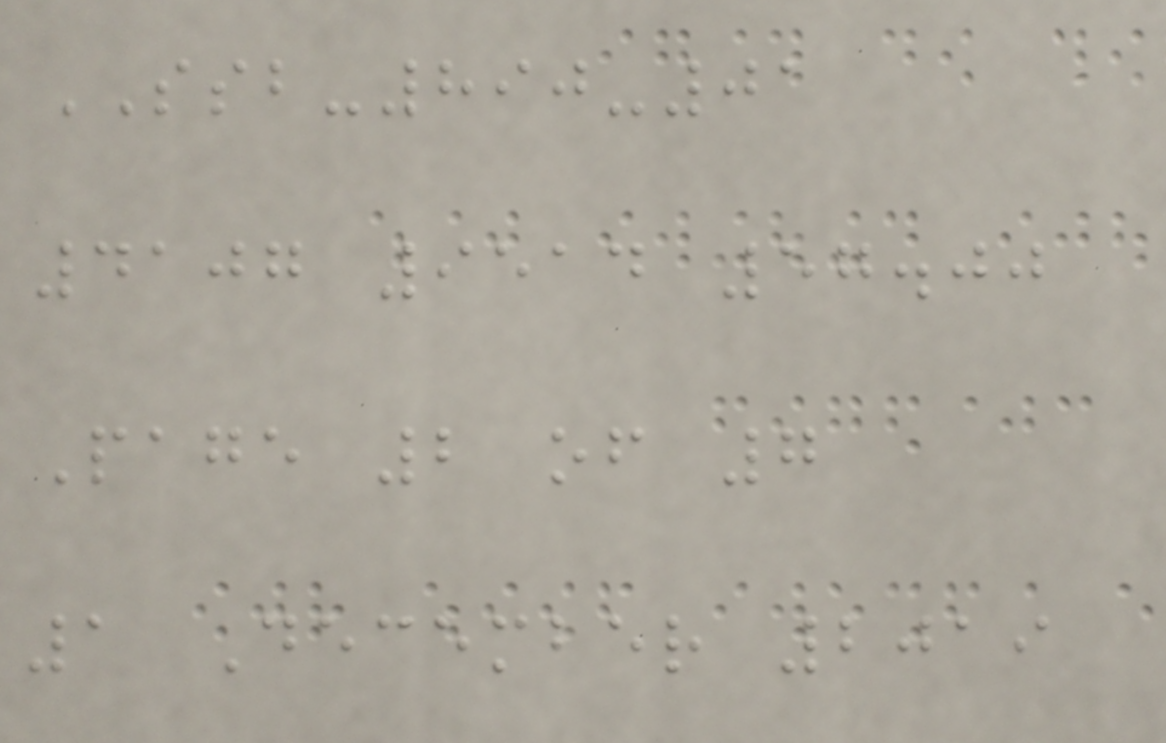SSB-890-01
4107 9514 57.00
Page 2 of 7
1 December 2019
